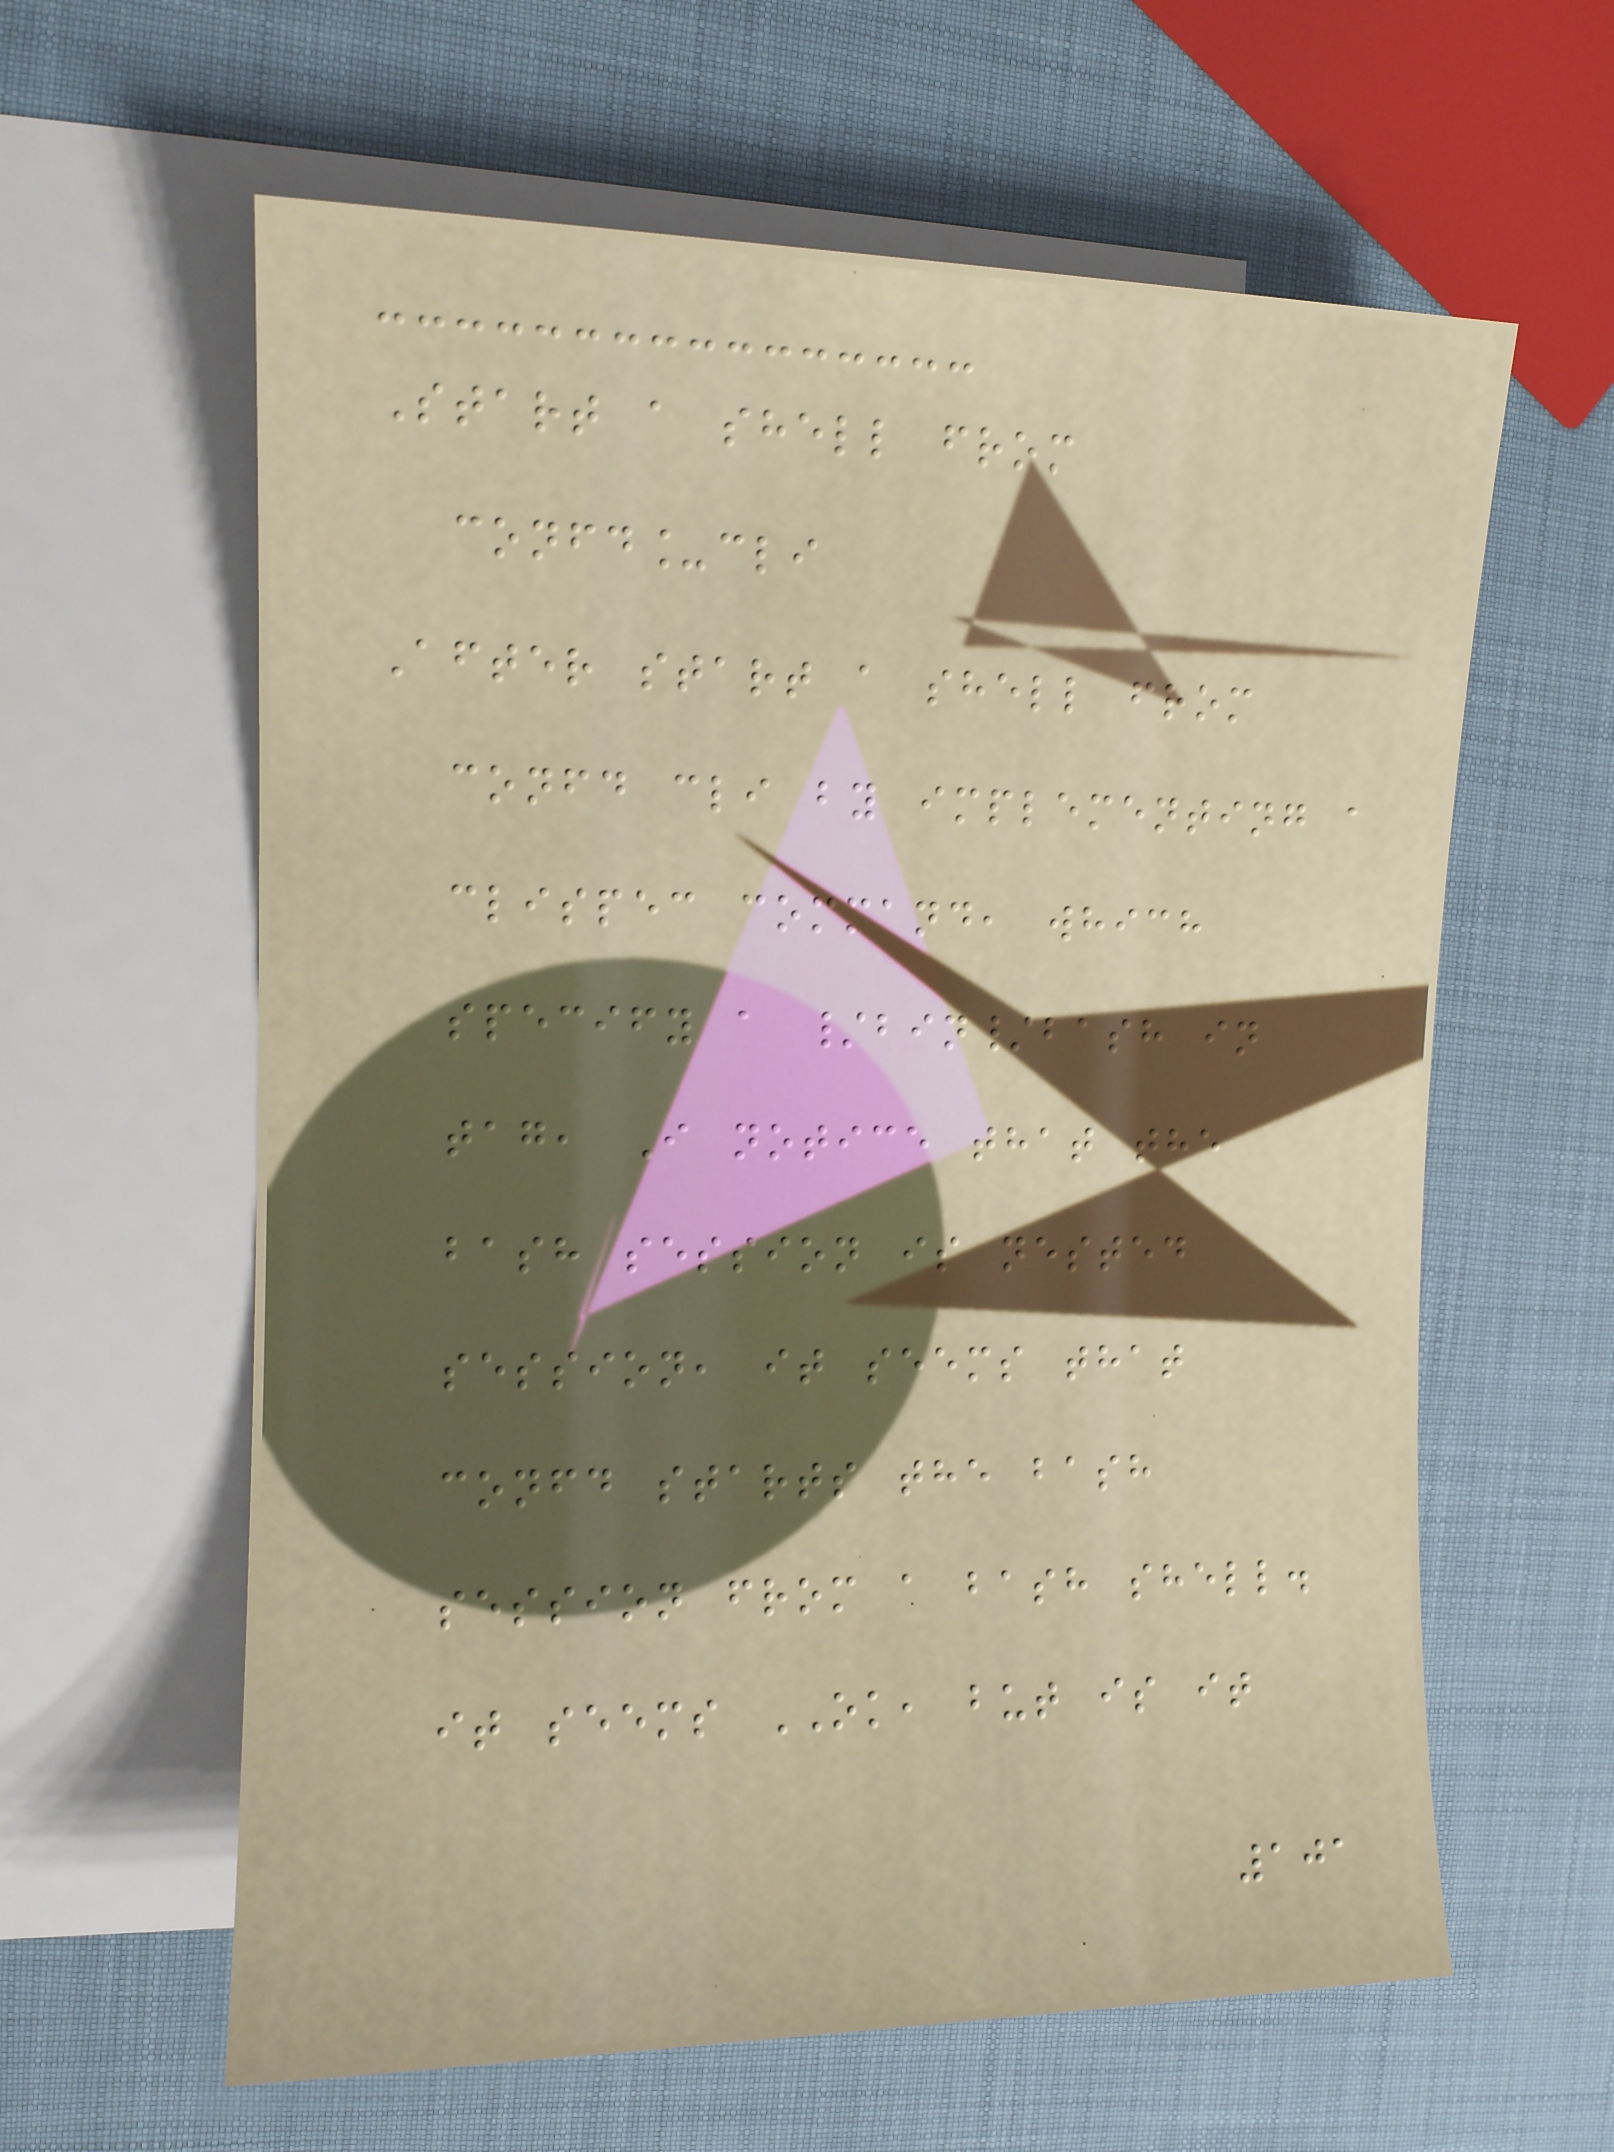Start a shell from
confd_cli
After start a shell from
confd cli by implementing a
clispec command, which
specify a /bin/bash in
tag, I notice that the
bash session is nested
session, it seems that
confd starts the bash
session from a bash shell.
it seems OK, but is it
101
